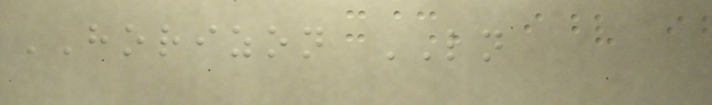HORIZON LN
